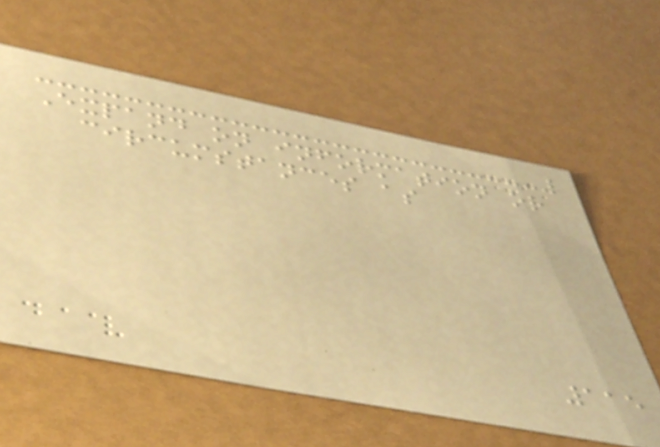Expand on information or
circumstances as
115
